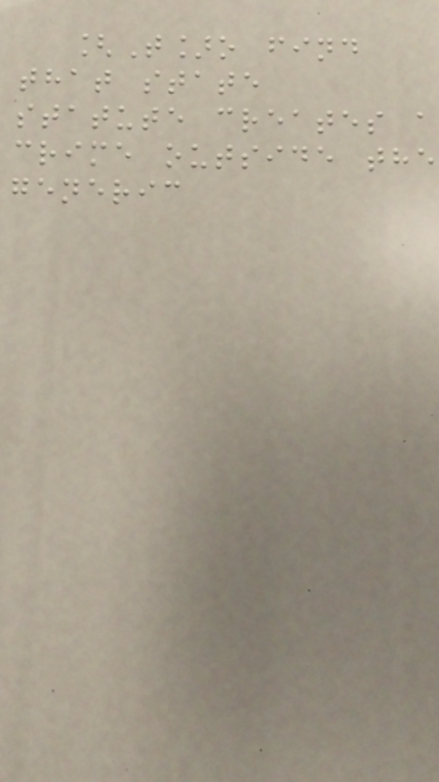[T]o find
that state
statute creates a
crime outside the
generic
